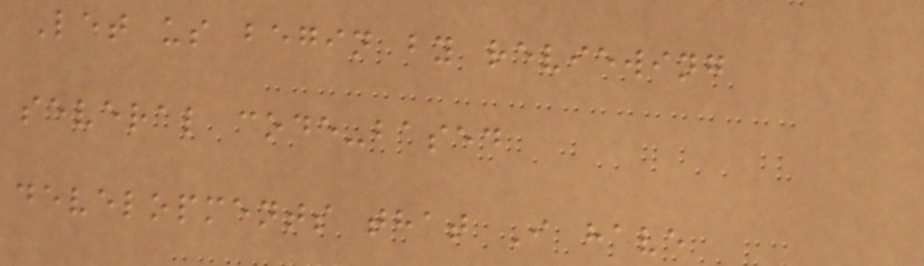Let us begin by reviewing
several code-based
developments that I have
